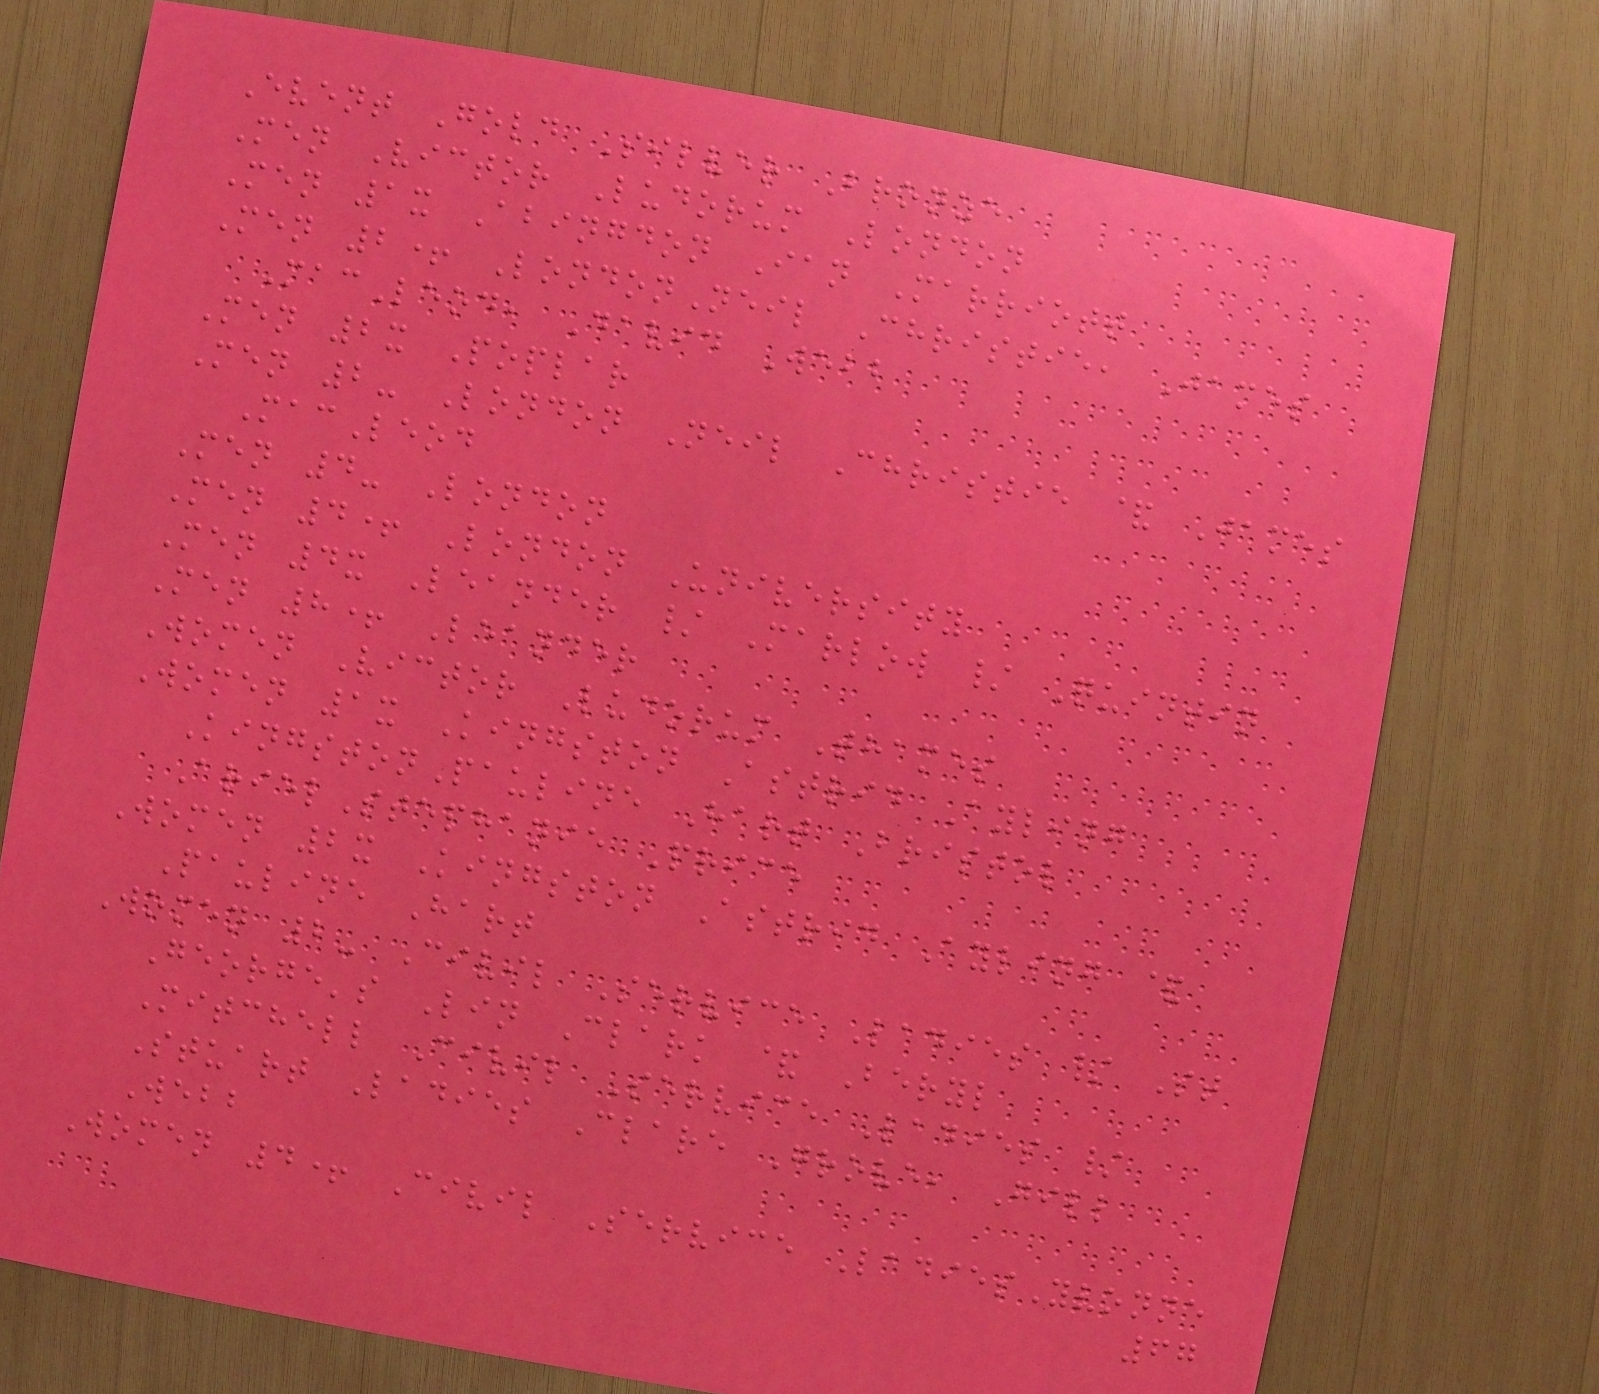Event Gold Silver Bronze
Men Victor Ludorum London
Men 1x Abingdon Ian Marriott
Men 2+ LondonNeil Christie, James
MacLeod, David Webb
Men 2x Poplar
Men 2- London Neil Christie & James
MacLeod
Men 4- London
Men 4+ London University
Men 4x Leander / Marlow / Quintin
Men 8+ Leander
Women Victor Ludorum Thames
Women 1x Kingston Astrid Ayling
KingstonPauline Hart Bristol
ArielStephanie Price
Women 2x Kingston Astrid Ayling &
Pauline Hart
Women 2- Civil Service Ladies / St
George's Lin Clark & Beryl
Mitchell Civil Service Ladies /
Stuart Ladies Clare Grove, Gill
Webb
Women 4+ Civil Service LadiesYvonne
67
